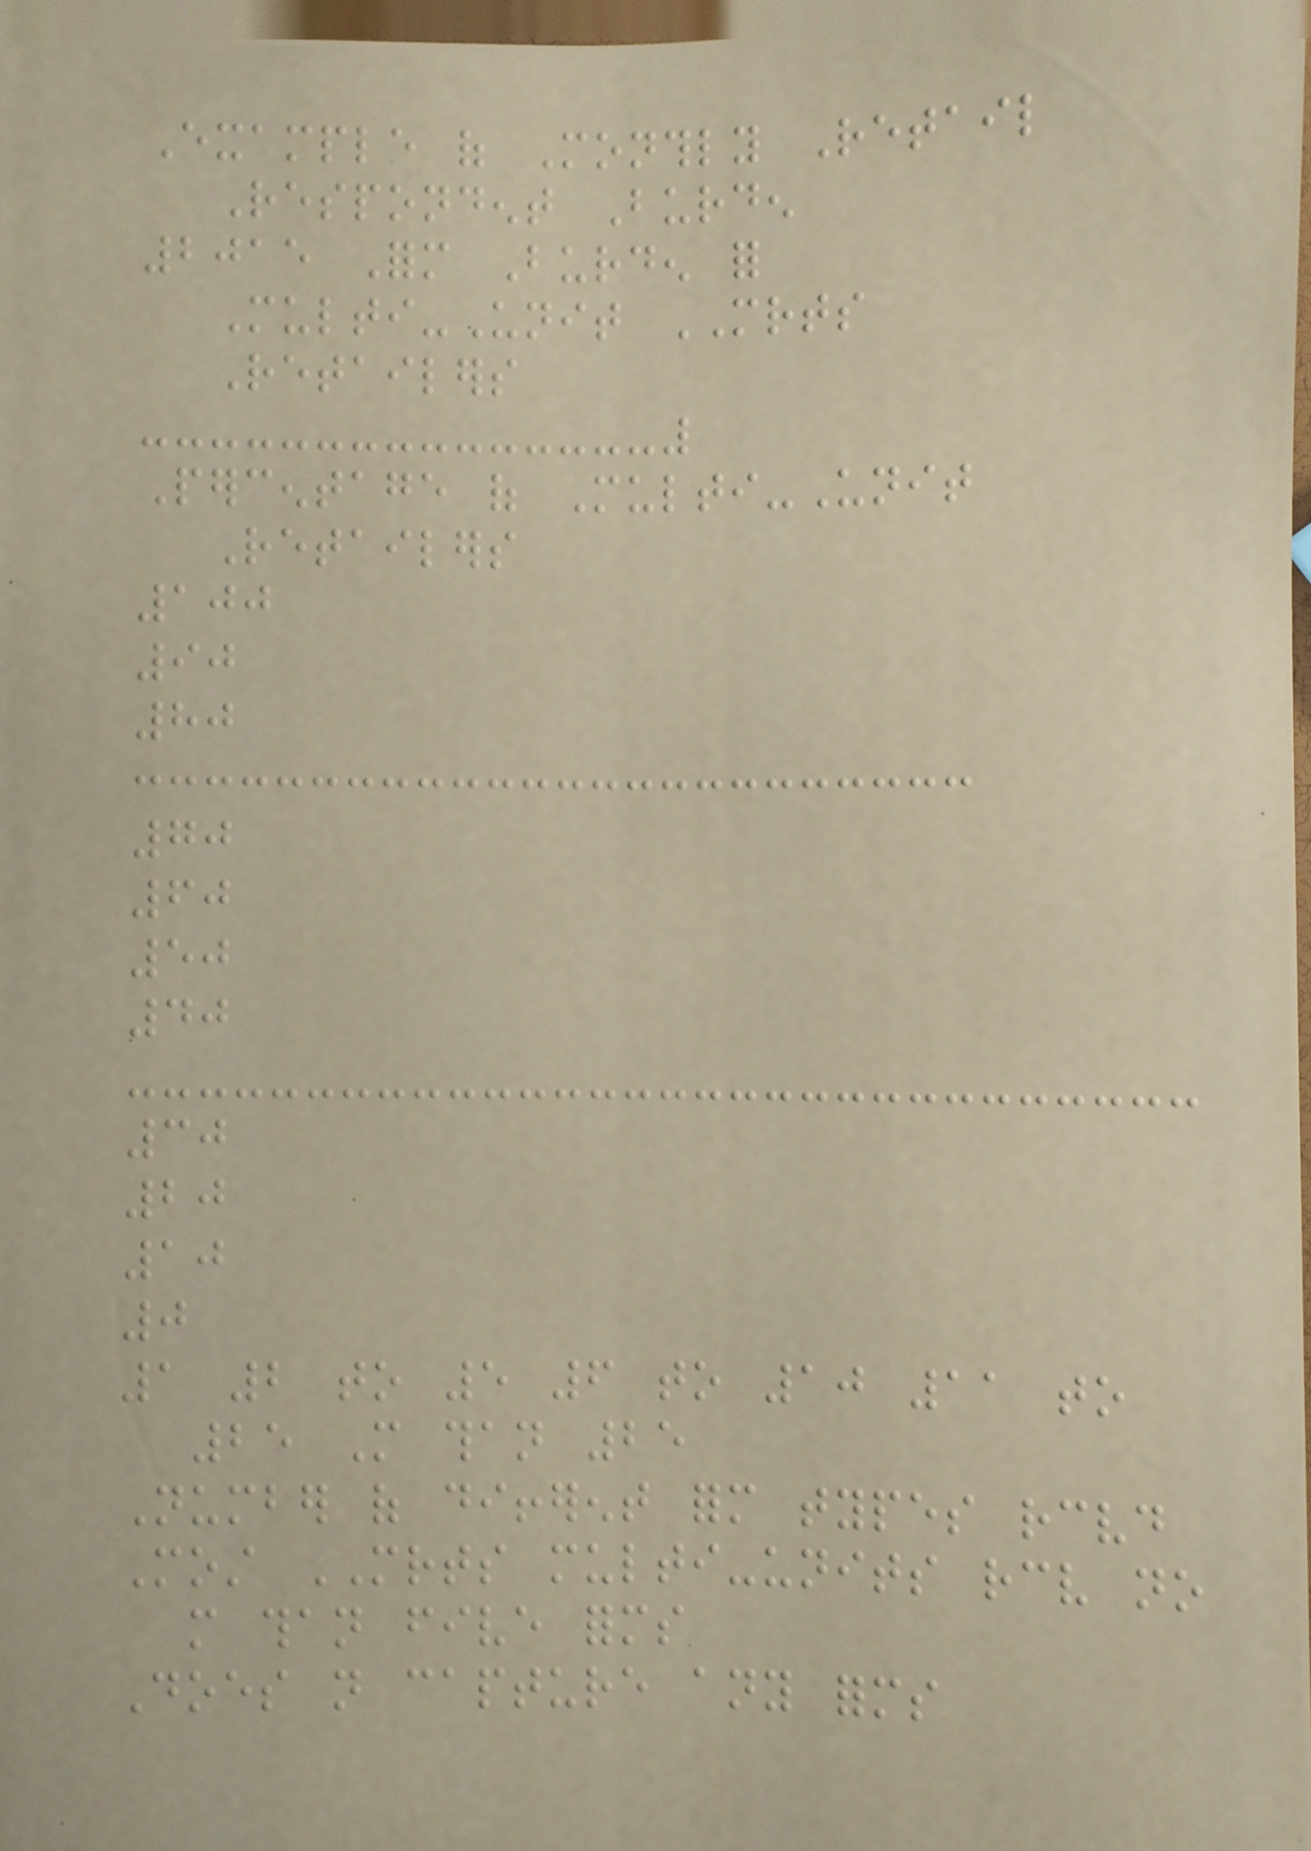Example of Monthly Retail
Respondent Burden
2015 Form Burden for
Multi-Unit MRTS
Retailers
Percentage of Multi-Unit
Retailers
100
90
80
70
60
50
40
30
20
10
0
1 2 to 5 6 to 10 11 to
25 More than 25
Number of different form types received
Most MRTS multi-units receive no
more than five forms
Does not capture any forms
